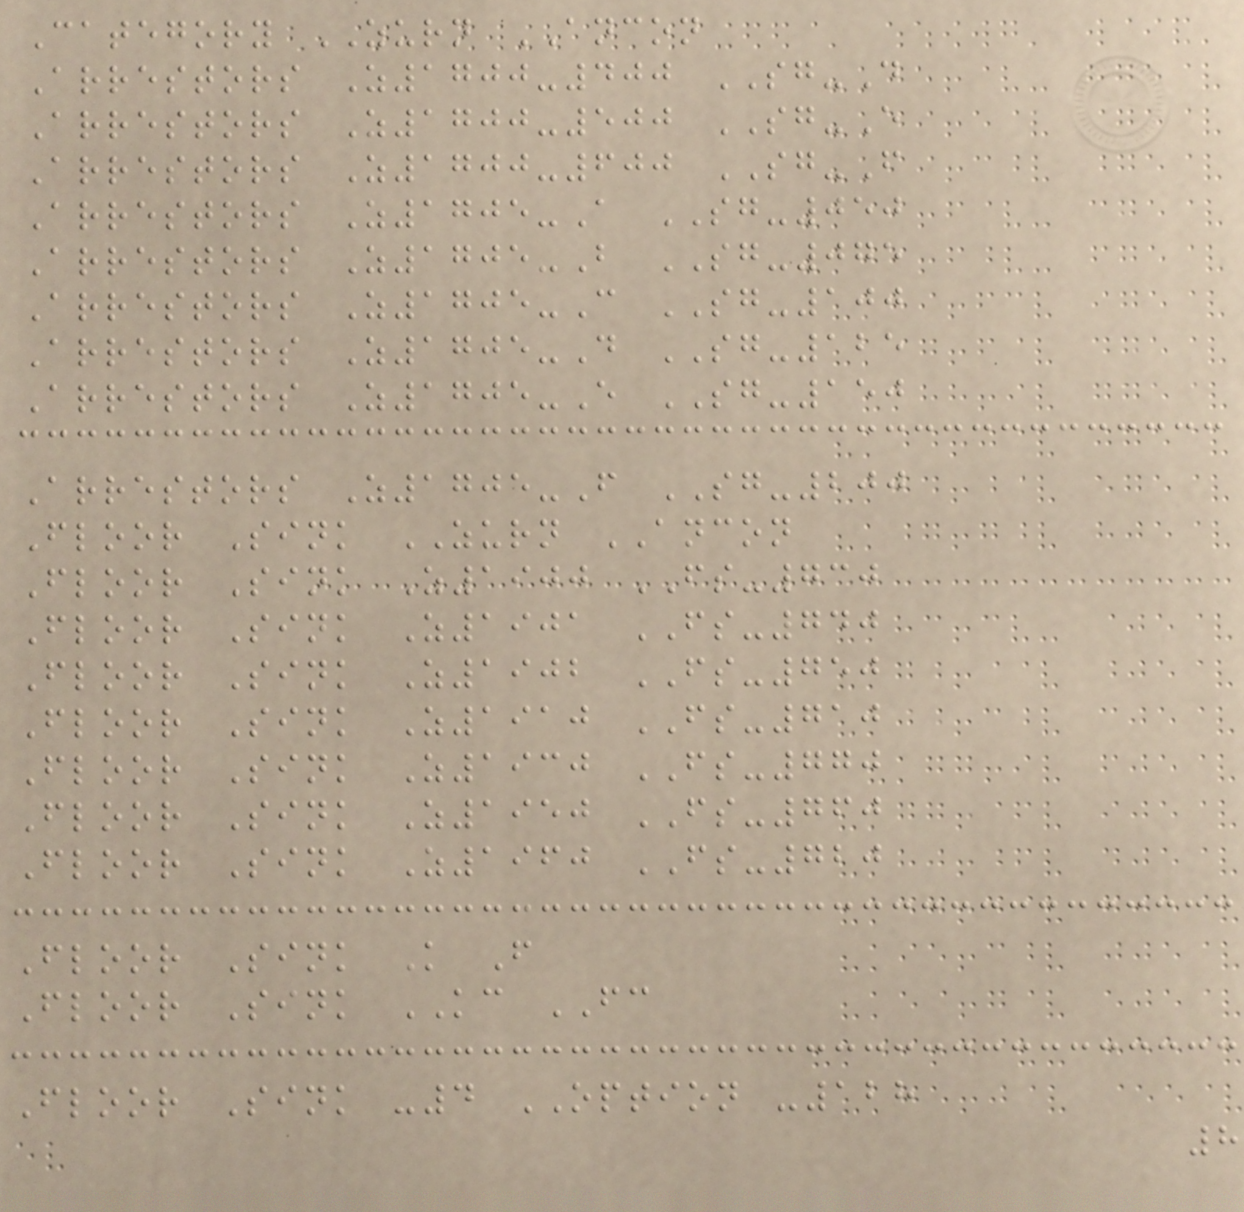Category ZURN ANCON
Arrestors Z1700-400 SG-D
Arrestors Z1700-500 SG-E
Arrestors Z1700-600 SG-F
Arrestors Z1705-A SG-050
Arrestors Z1705-B SG-075
Arrestors Z1705-C SG-100
Arrestors Z1705-D SG-125
Arrestors Z1705-E SG-150
Arrestors Z1705-F SG-200
Floor Sink ZURN ANCON
Floor Sink Z1900 FS-730
Floor Sink Z1901 FS-740
Floor Sink Z1902 FS-750
Floor Sink Z1910 FS-710
Floor Sink Z1930 FS-770
Floor Sink Z1950 FS-760
Floor Sink Z1960 FS-720
Floor Sink K F
Floor Sink KC FC
Floor Sink -4 OPTION -128
8
